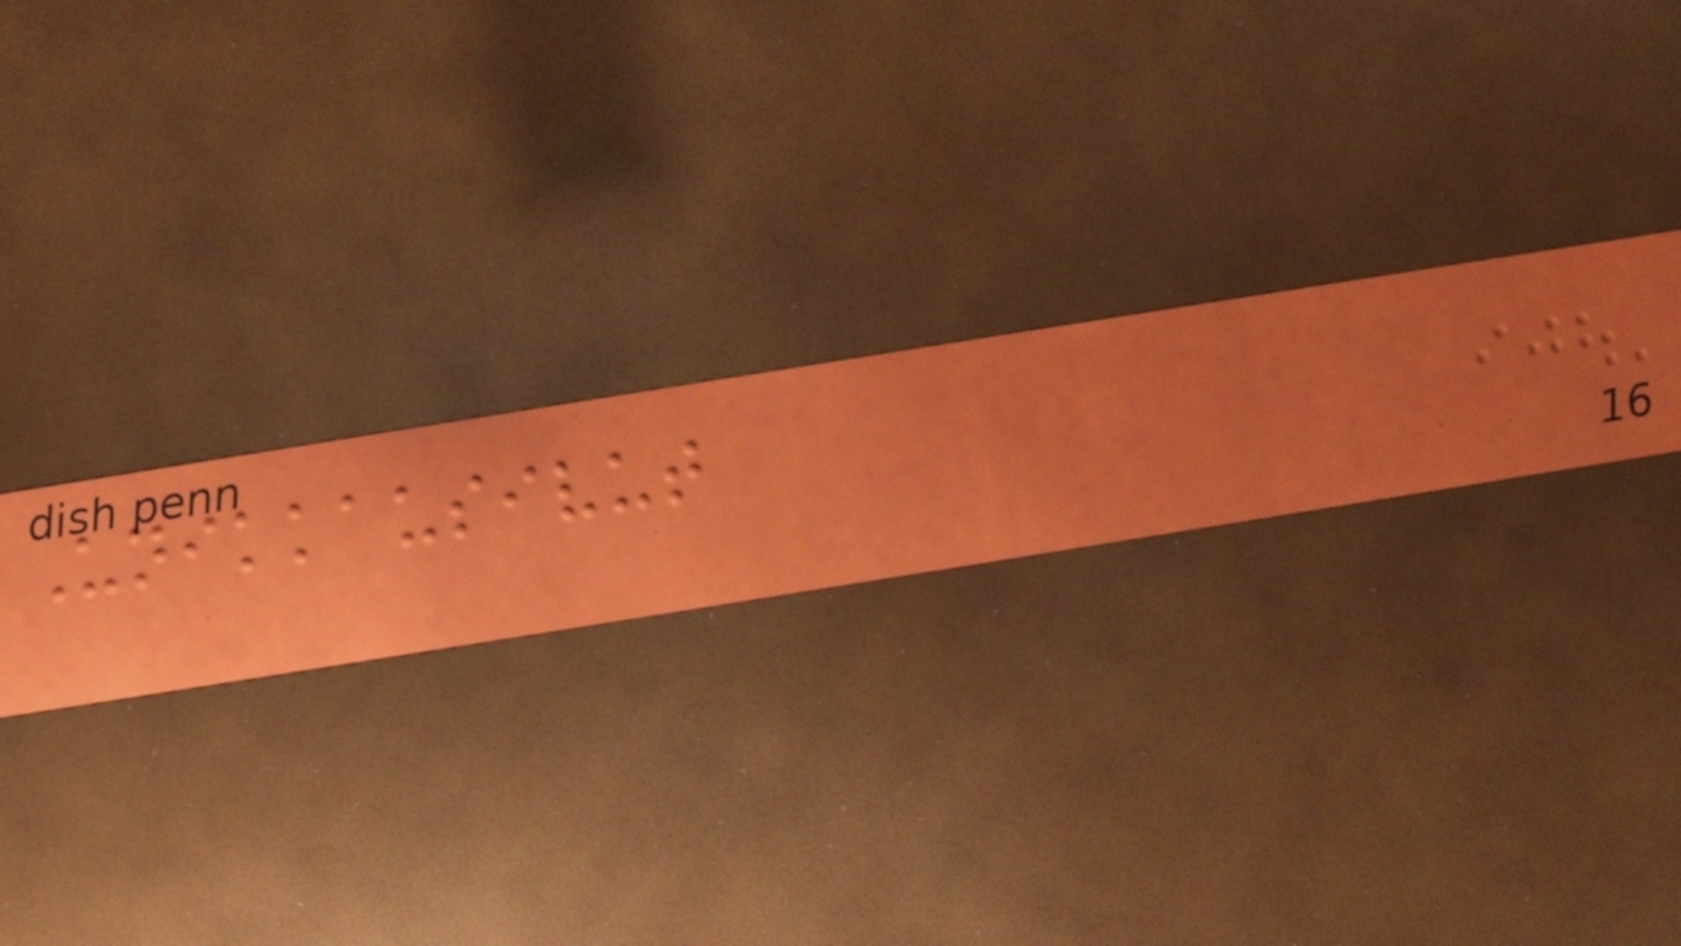Unikkausivut
